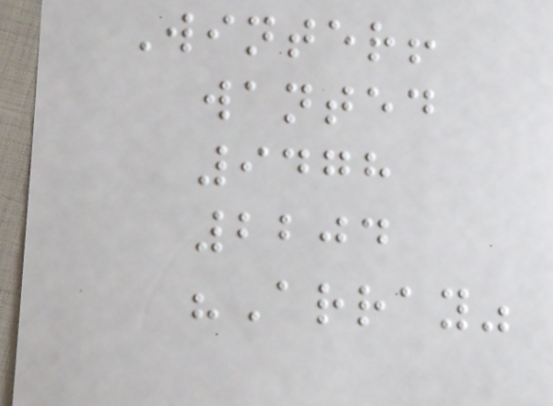Winter!
wanted
9478
2204
"Array"
